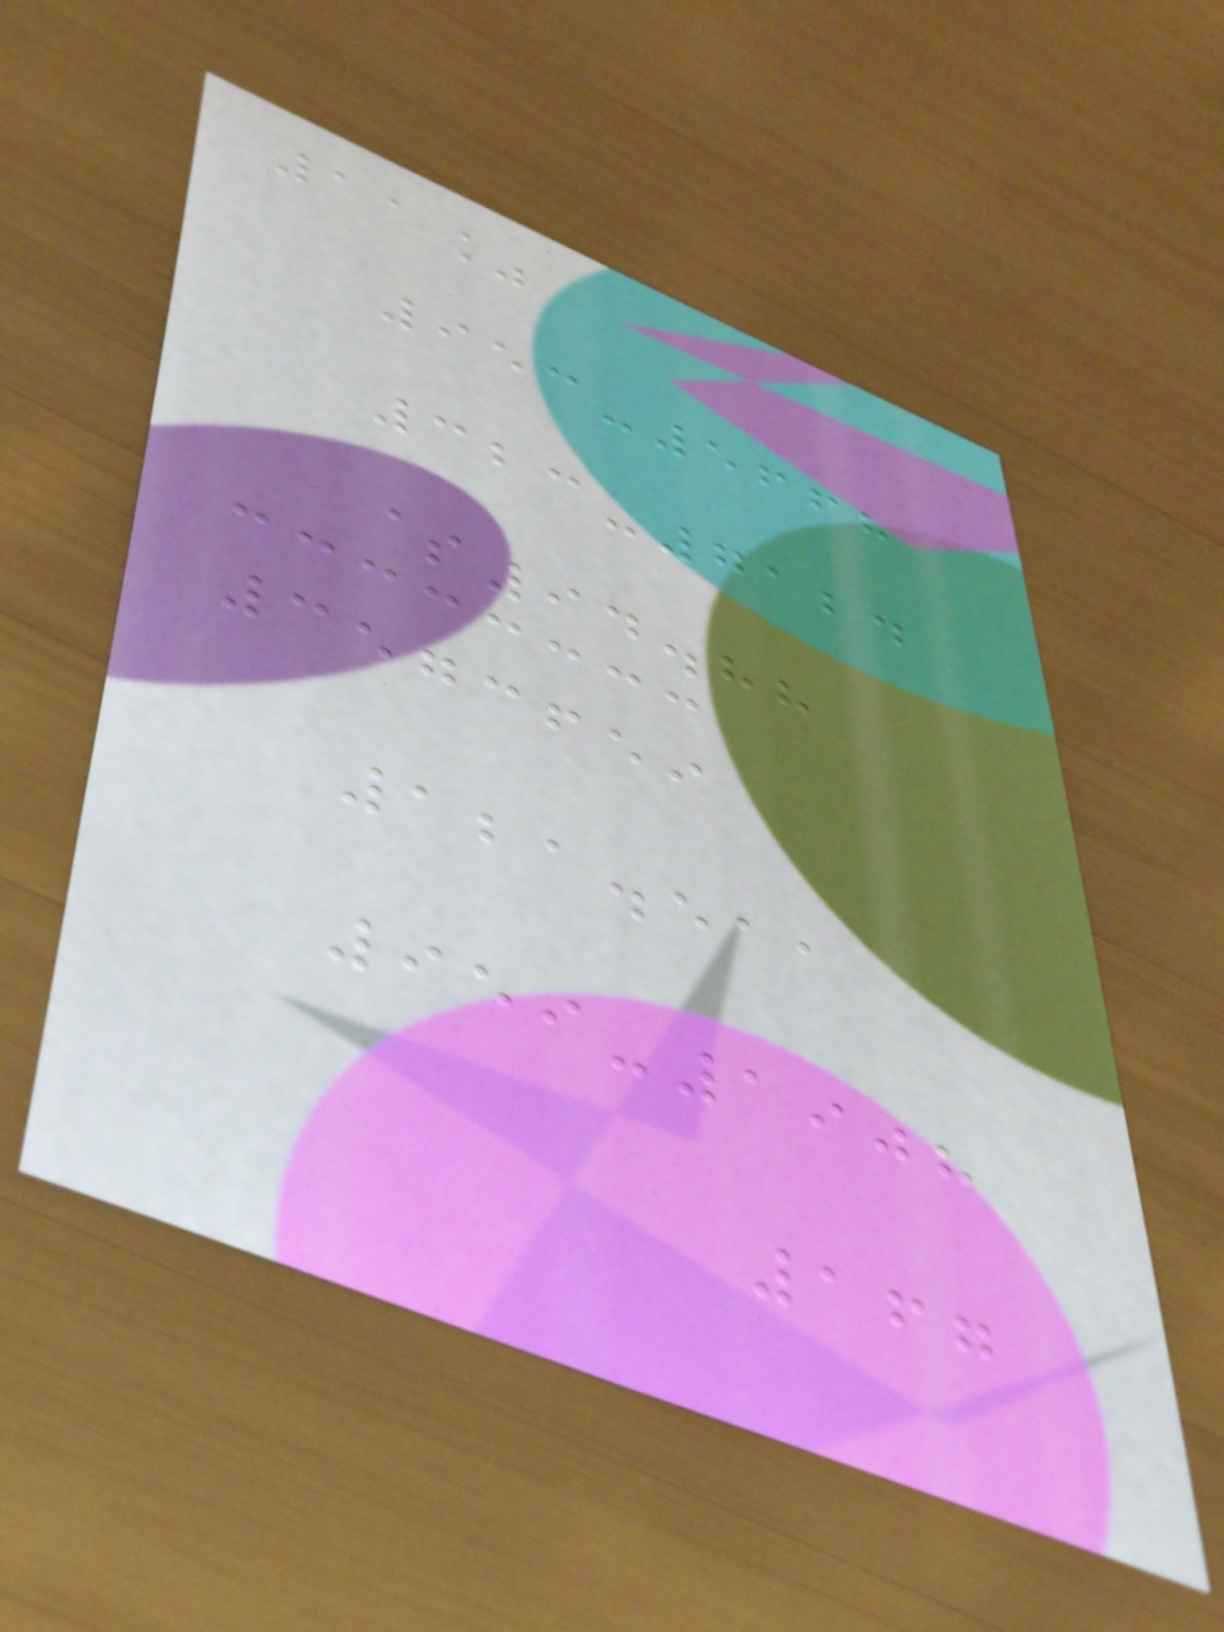11%
953-5668
323-7124
$94.88
3573659
121.511
959-1908
167
